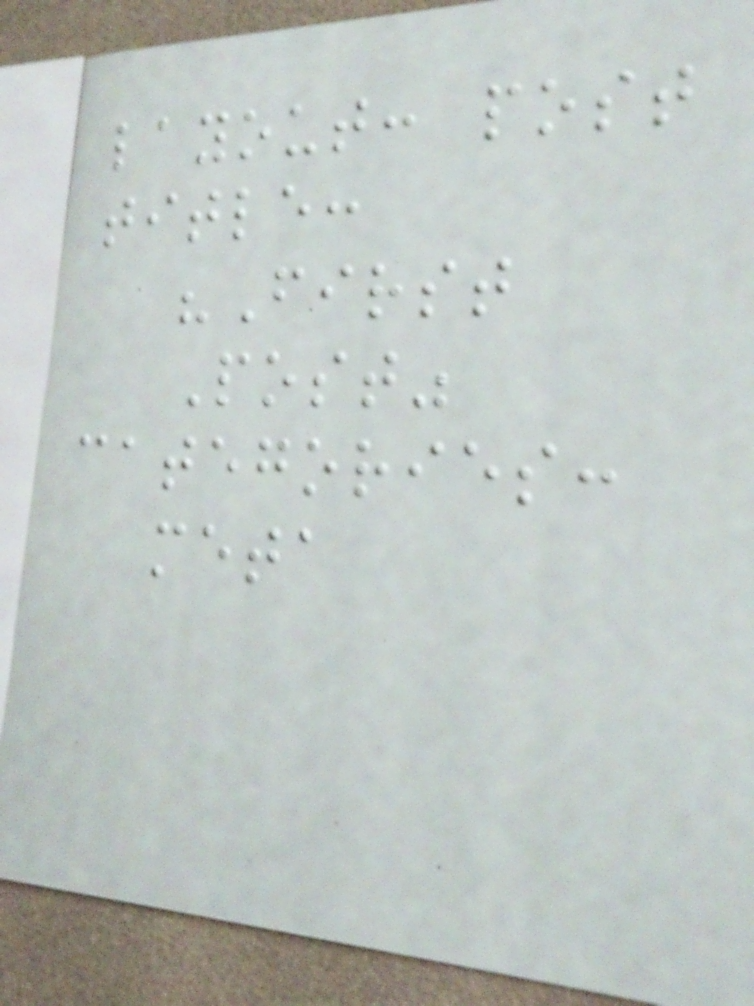layout: post
title:
"First
Post"
categories:
meta
